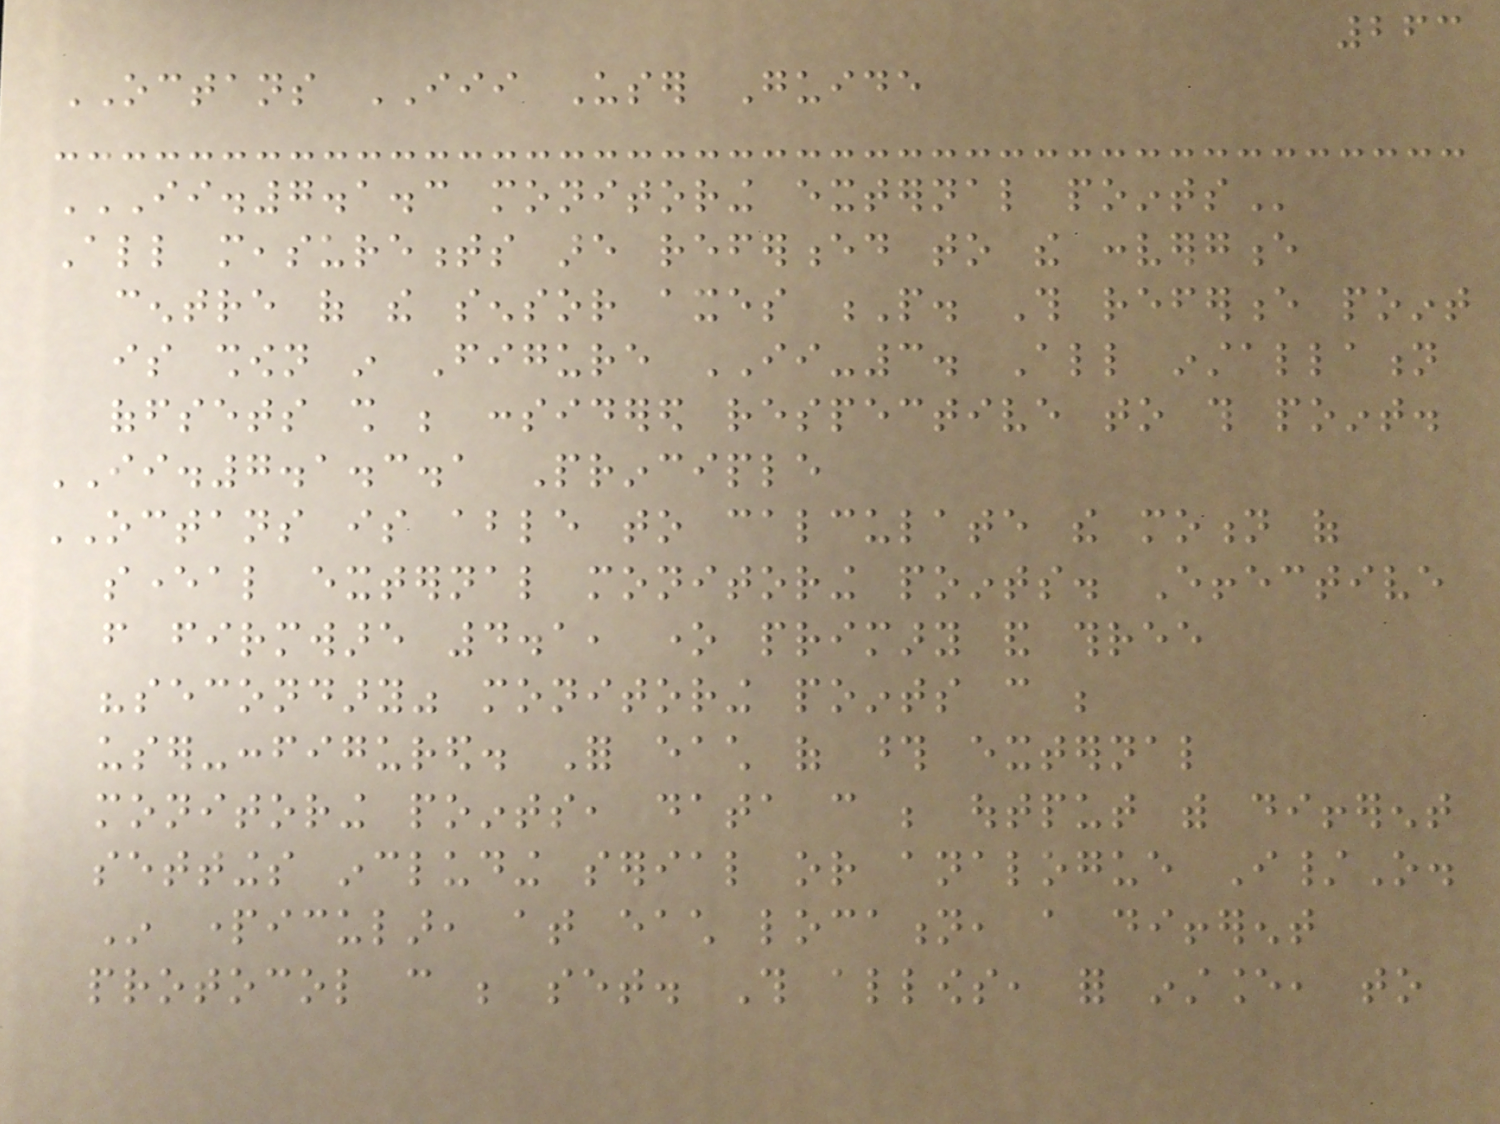263
OCTANS III User Guide
II.7.1.3 MONITORING EXTERNAL POINTS
All measurements are referenced to the convergence
centre of the sensor axes P. This reference point
is shown in Figure II-3. All installation
offsets shall be considered respective to this point.
II.7.1.3.1 Principle
OCTANS is able to calculate the motion of
several external monitoring points. Effective
from firmware 4.1, one primary and three
"secondary" monitoring points can be
user-configured. For each of those external
monitoring points, data can be output with different
settings including serial or analogue I/O.
In particular, at each location, a different
protocol can be set. This allows, for instance, to
